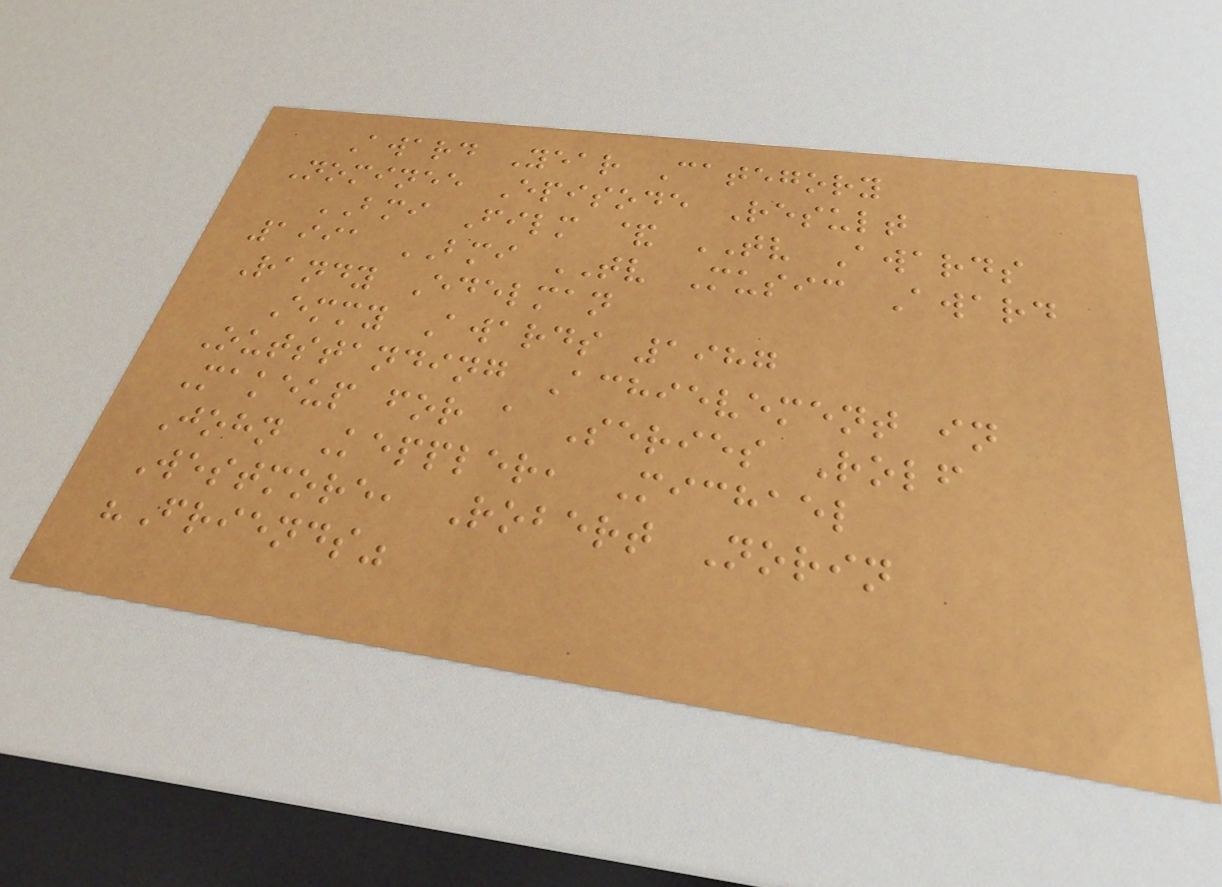Award Year Category
Nominee Episode Result
BMI Film & TV Awards
1991 BMI TV Music Award
Randy Edelman
Emmy Awards 1987
Outstanding Achievement in
Makeup for a Series Rolf
John Keppler, Michael
Westmore, Robert Norin
"Friends"
